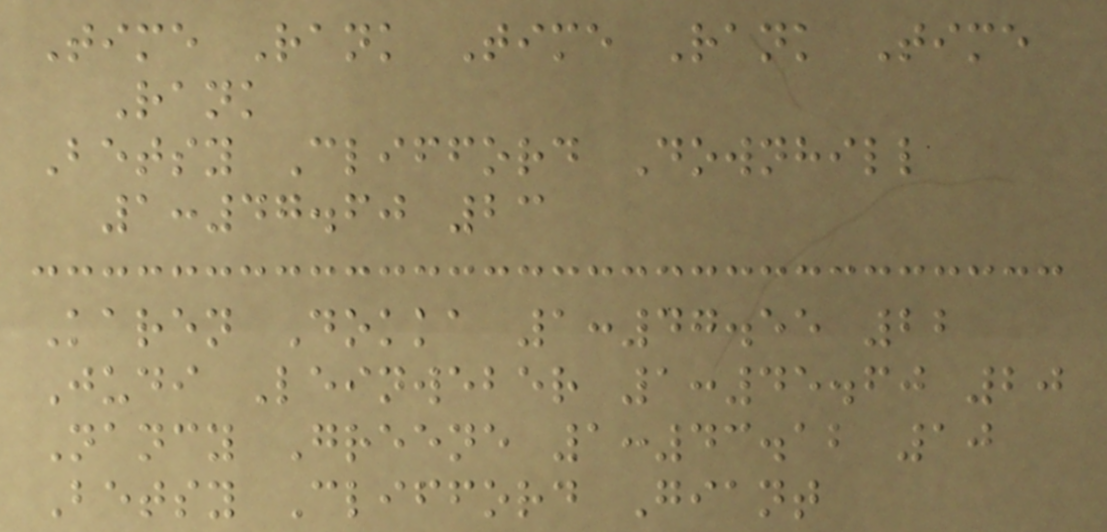Time Rank Time Rank Time
Rank
Betsy Clifford Downhill
1:47.60 23
Karen Dokka 1:47.55 22
Judi Leinweber 1:45.60 20
Nancy Greene 1:43.12 10
Betsy Clifford Giant
